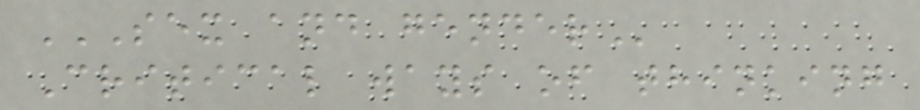SEX AND GENDER
Critical ways of thinking
